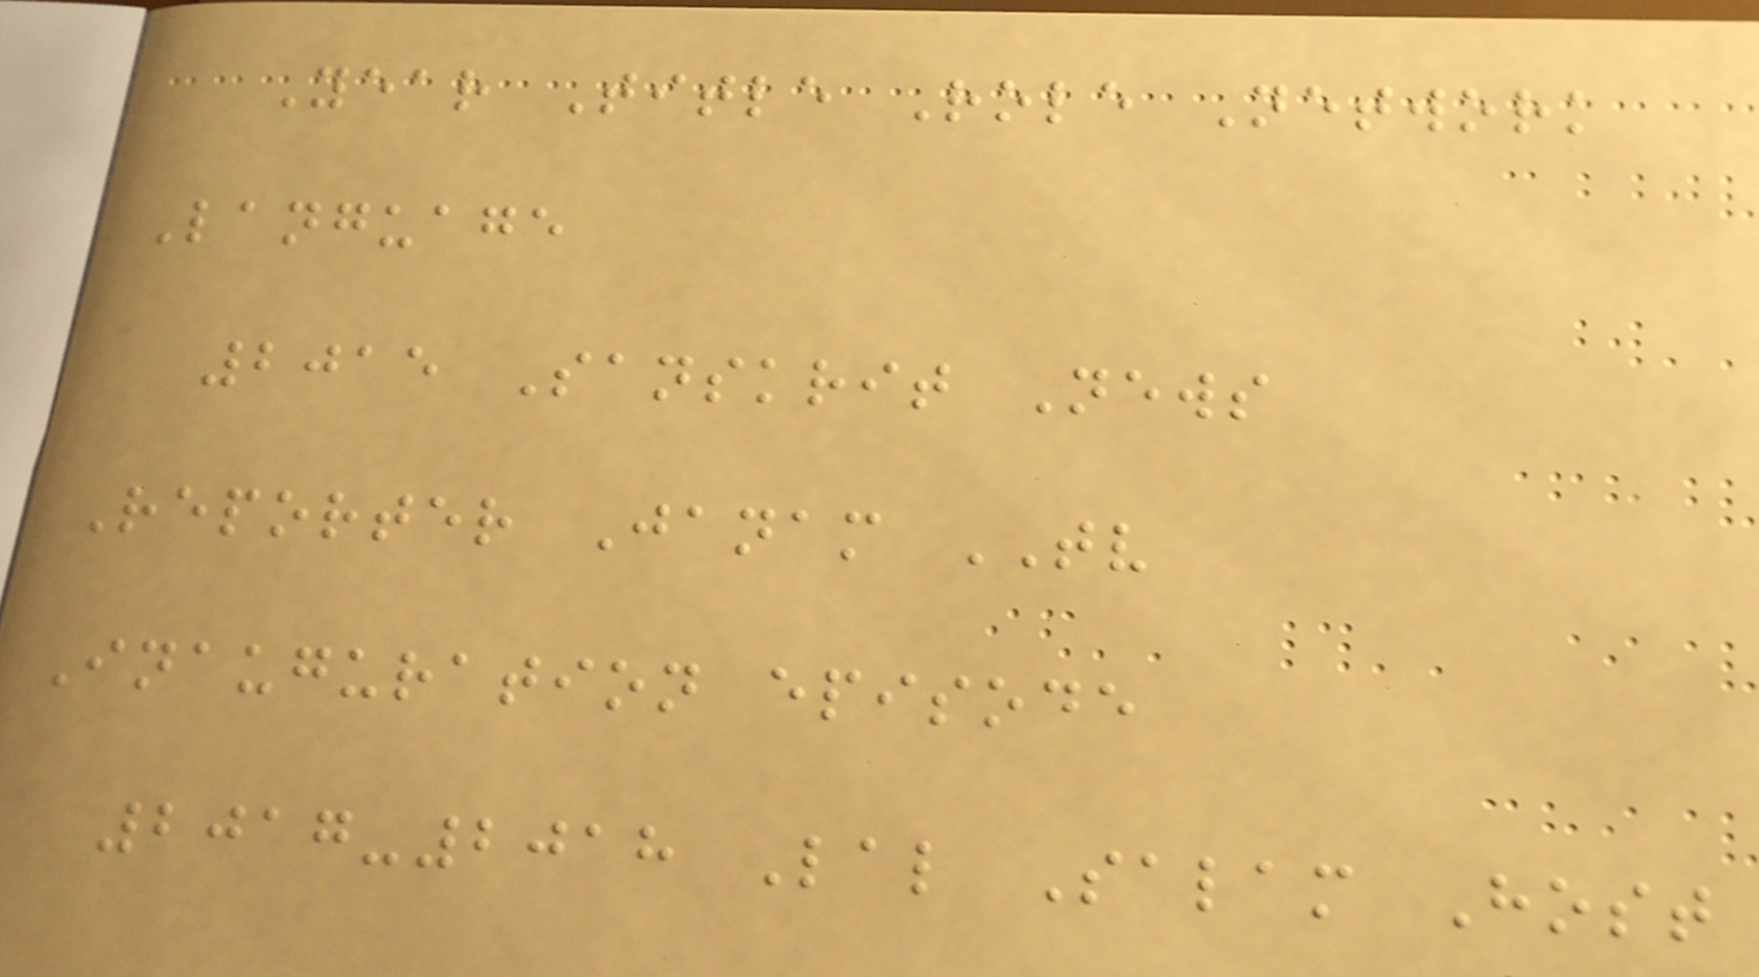Year Title Role Network
Language
2015 Sanskrit News
Reporter Janam TV
Inauguration episode
2017-2018 Lal Salam Host
